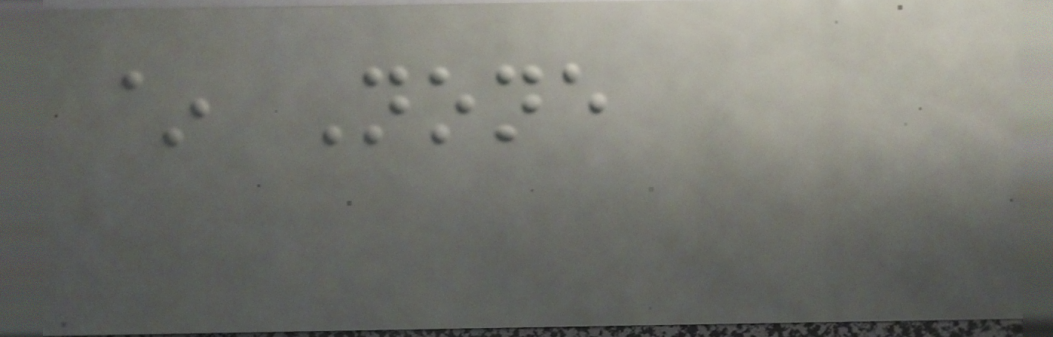~ None
